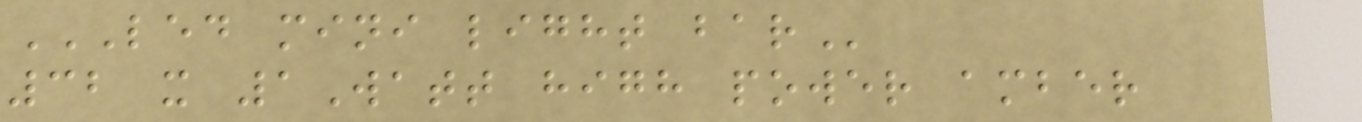LED MINI LIGHT BAR
32 x 1Watt high power amber
